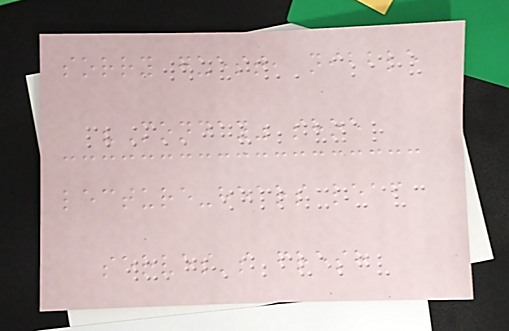sorry guest, nibble
"Monday" shoe
lecture-hears leaf
serves's fresh
